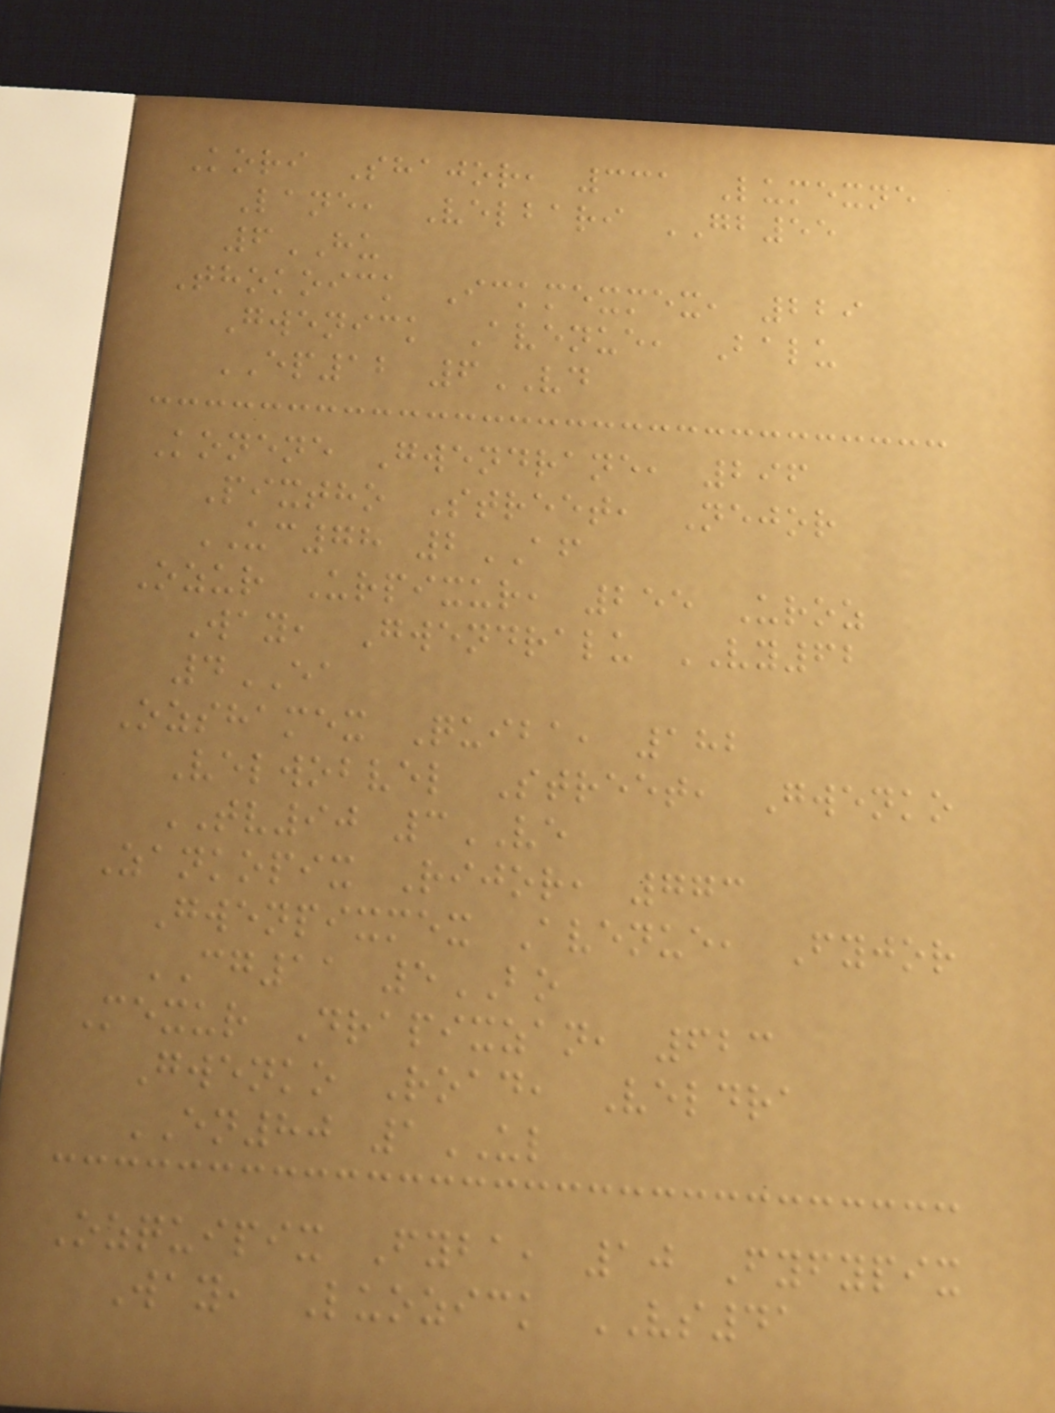Kori Shajor, 331 Lumexne
Lane, Velbari GB55
6HU
Thokoick Ickmexmex, 229
Gwenick Avenue, Balu
EP12 6VD
Konene Gwendrane, 296
Pixtho Street, Nejor
UC78 2AF
Ozur Urpixur, 255 Uroz
Way, Gwendralu VY62
4EA
Ozshamex Quiba, 182
Velwobvel Street, Gwenko
TV90 3VE
Zankopix Rijor, 773
Gwenpixmex Avenue, Fyjor
CG11 5BO
Mexur Drapixzan, 623
Gwenko Road, Veldra
EN80 1UL
Ozquipix Fyba, 10 Fyfypix
Way, Luozick VS41
